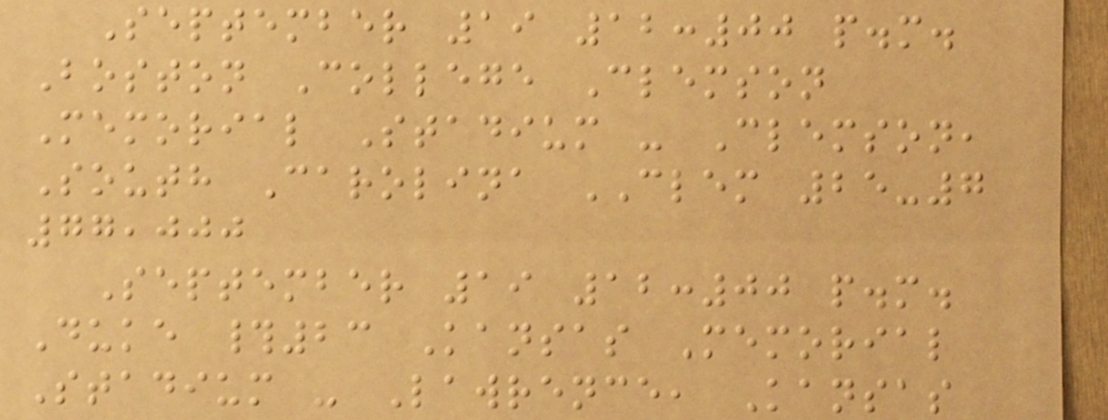September 19 12:00 p.m.
Boston College Clemson
Memorial Stadium - Clemson,
South Carolina CLEM 25-7
77,000
September 19 12:00 p.m.
Duke #23 Kansas Memorial
Stadium - Lawrence, Kansas
